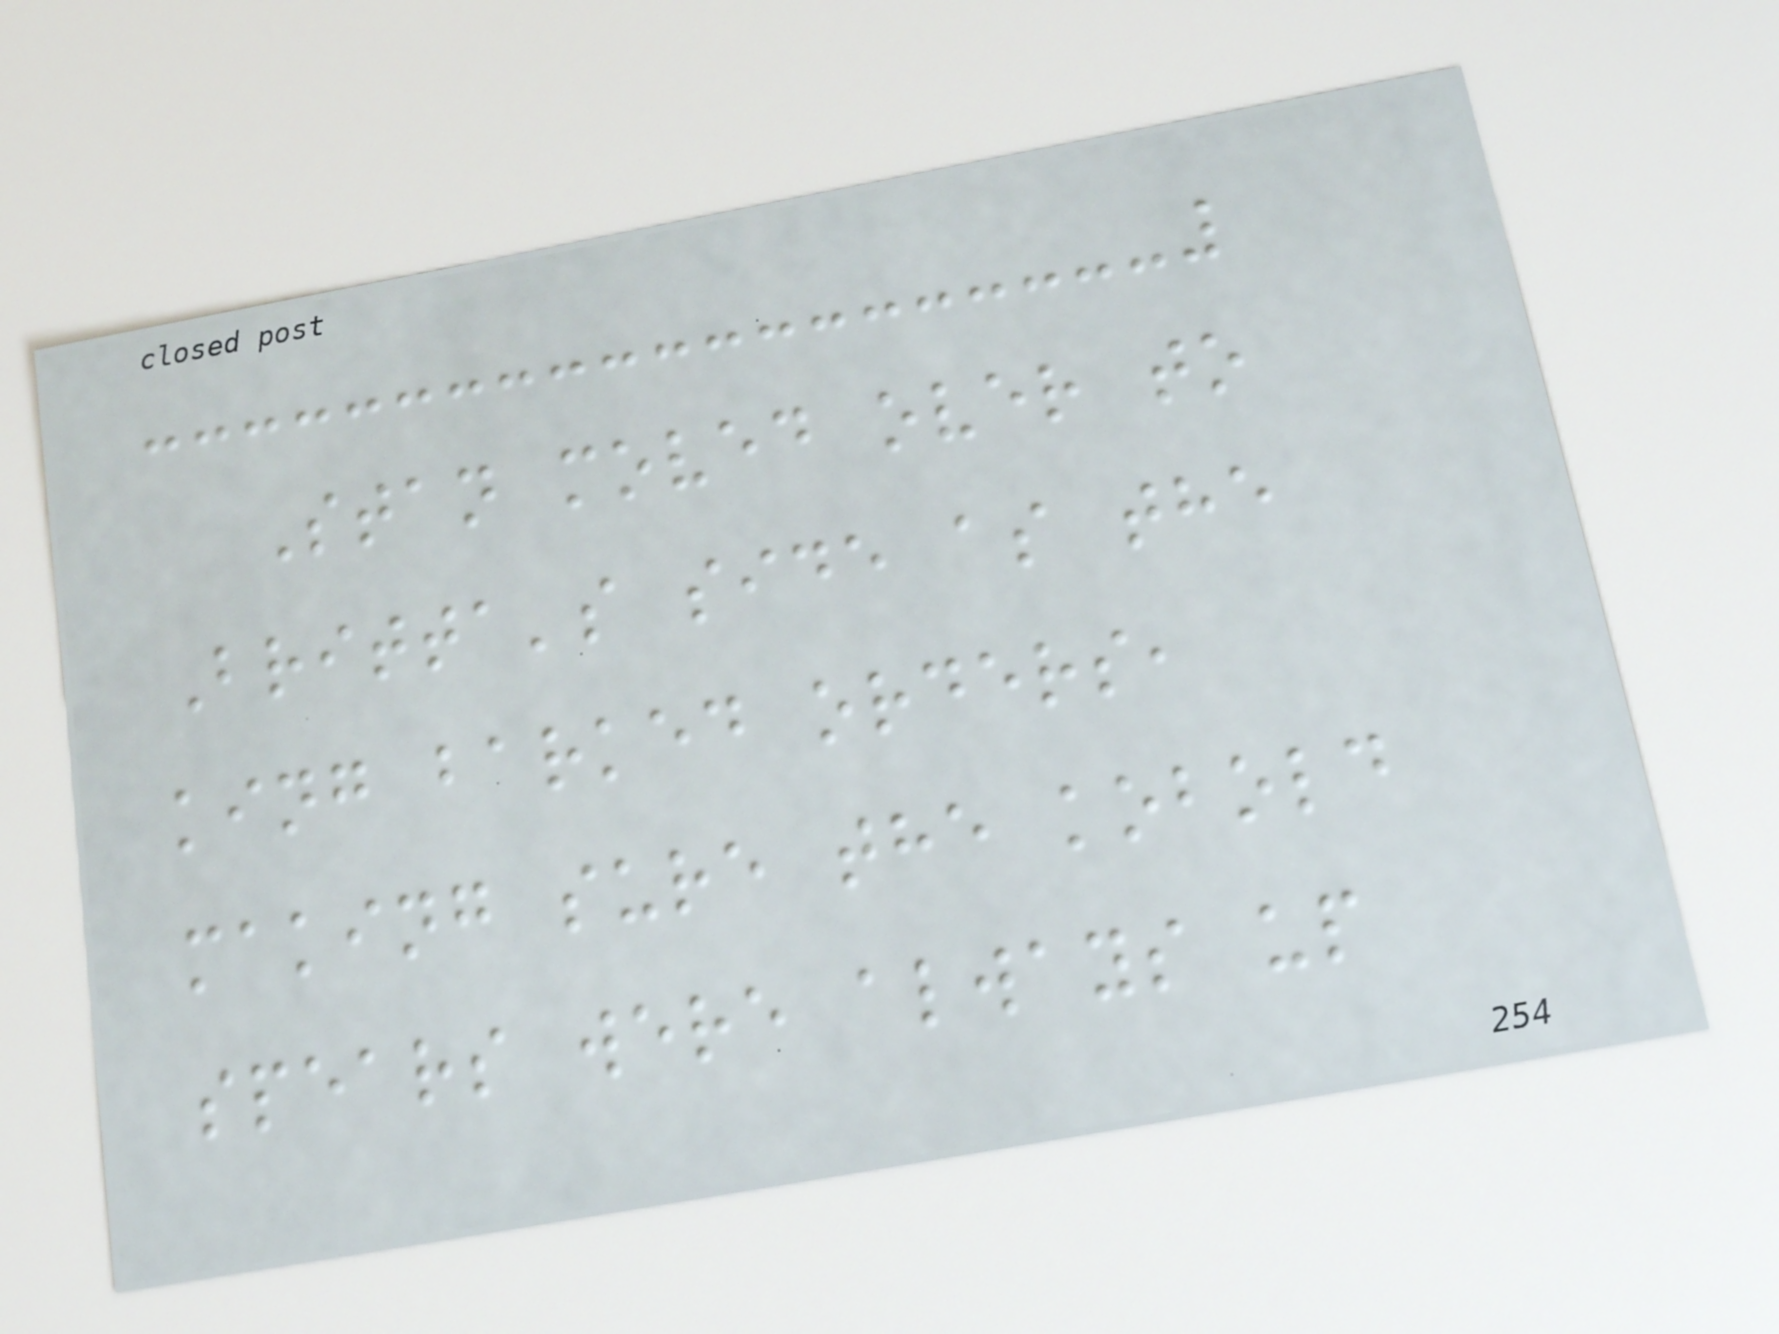Stan moved over to
Britta's side as the
king barked orders,
making sure the kobold
spears were always up
